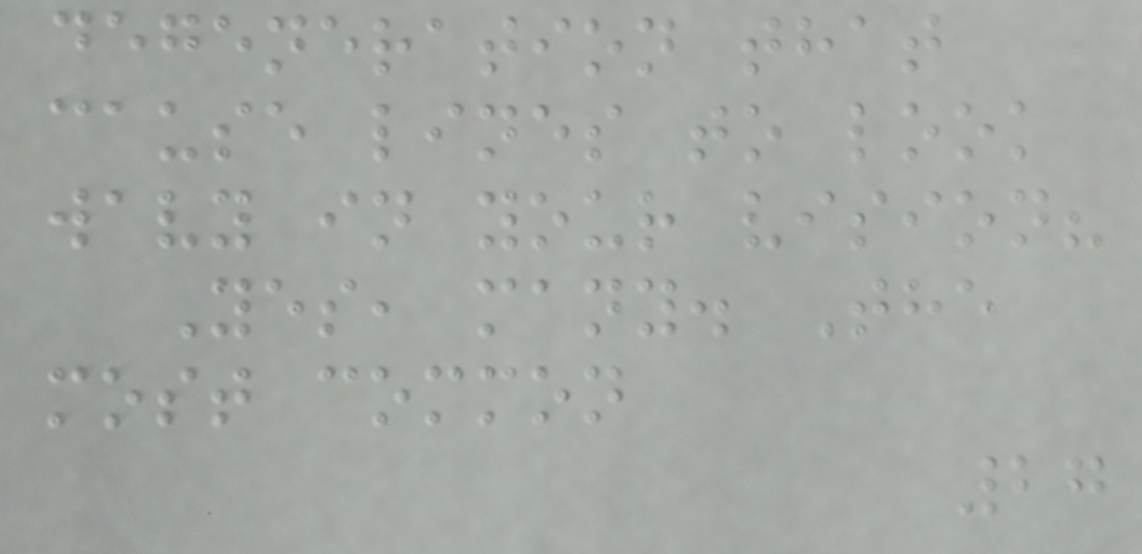degeneration that
cause lines to look
wavy in your vision?
Yes, many. The
most common
27
